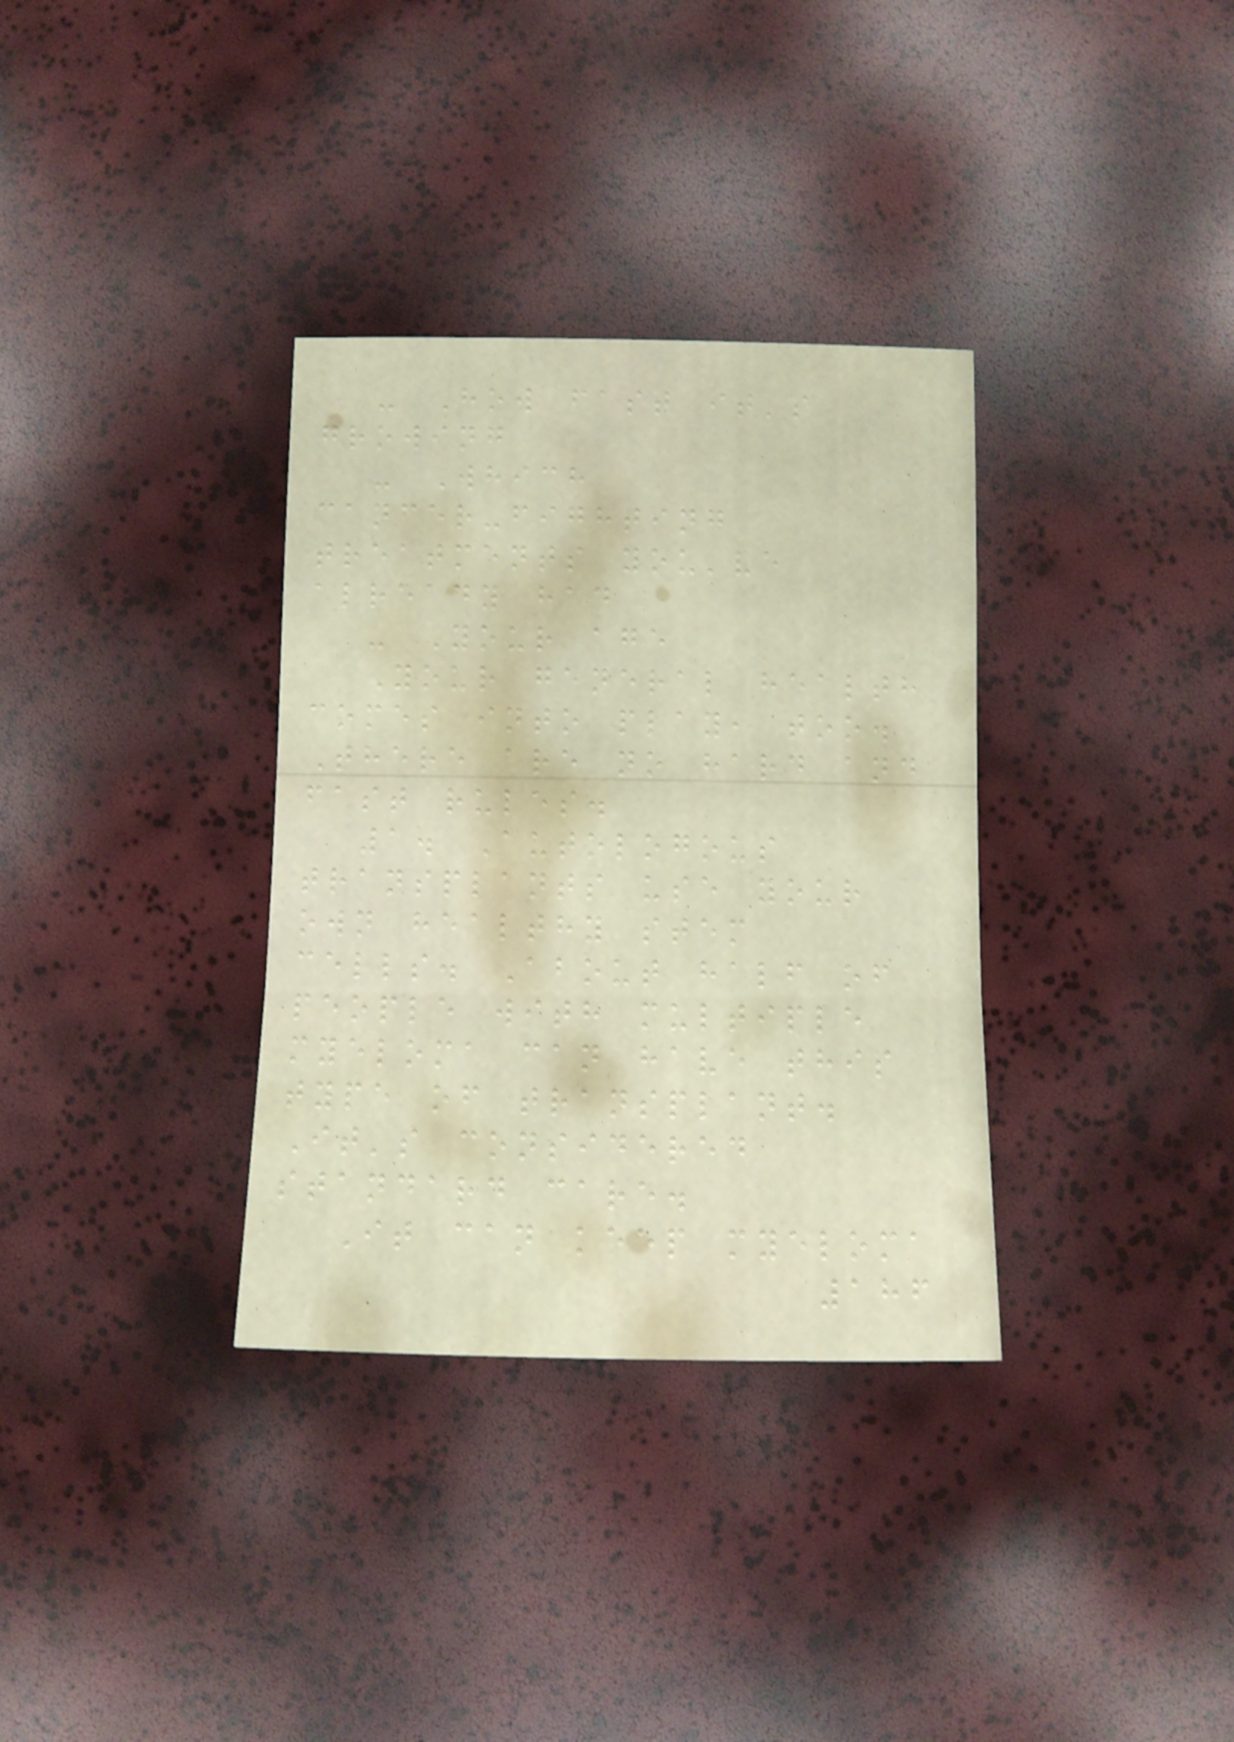- How fast it's
growing
- Which
cancer-fighting
treatments you've
already had
- Your age
Your general health
comes into play, too.
There are no hard and
fast rules.
1. Autologous
transplants use your
own healthy stem
cells. About half of
people with multiple
myeloma can have this
type of transplant.
It's considered
standard care.
It can keep myeloma
186
